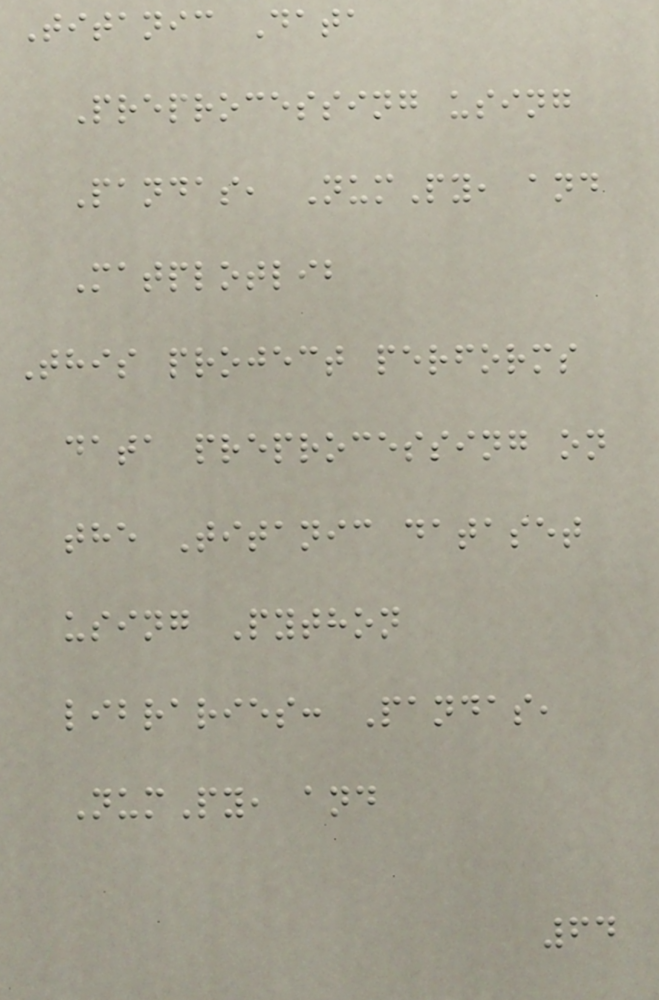Titanic Data
Preprocessing using
Pandas, NumPy, and
Matplotlib
This project performs
data preprocessing on
the Titanic dataset
using Python
libraries: Pandas,
NumPy, and
64
